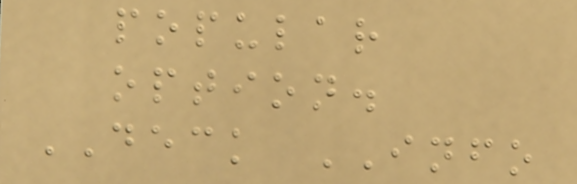popular
option.
DECK INFO
